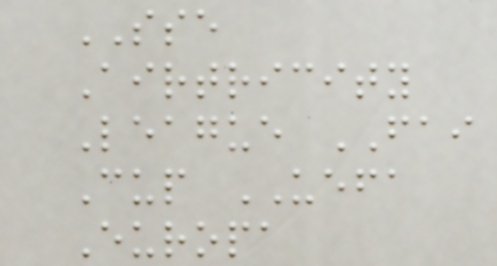SSE
Airtricity
League FAI
Cup UEFA
Europa
